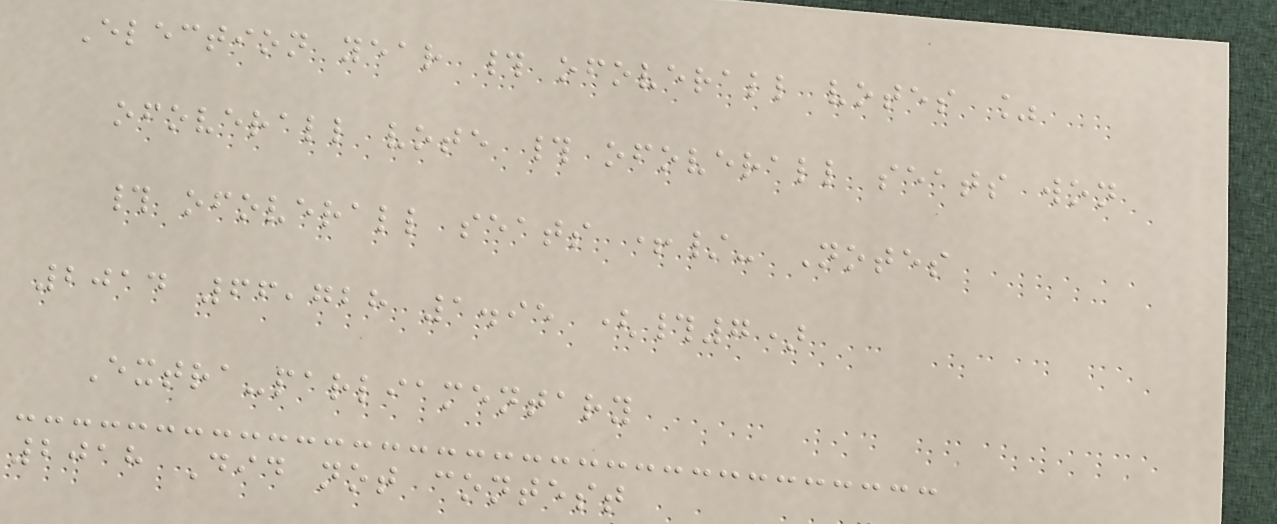Election year # ofoverall votes %
ofoverall vote # ofoverall seats won
# ofoverall seats +/- Notes
2014 66,728 1.95 (#7)
Extra-parliamentary
2018 Did not contest
